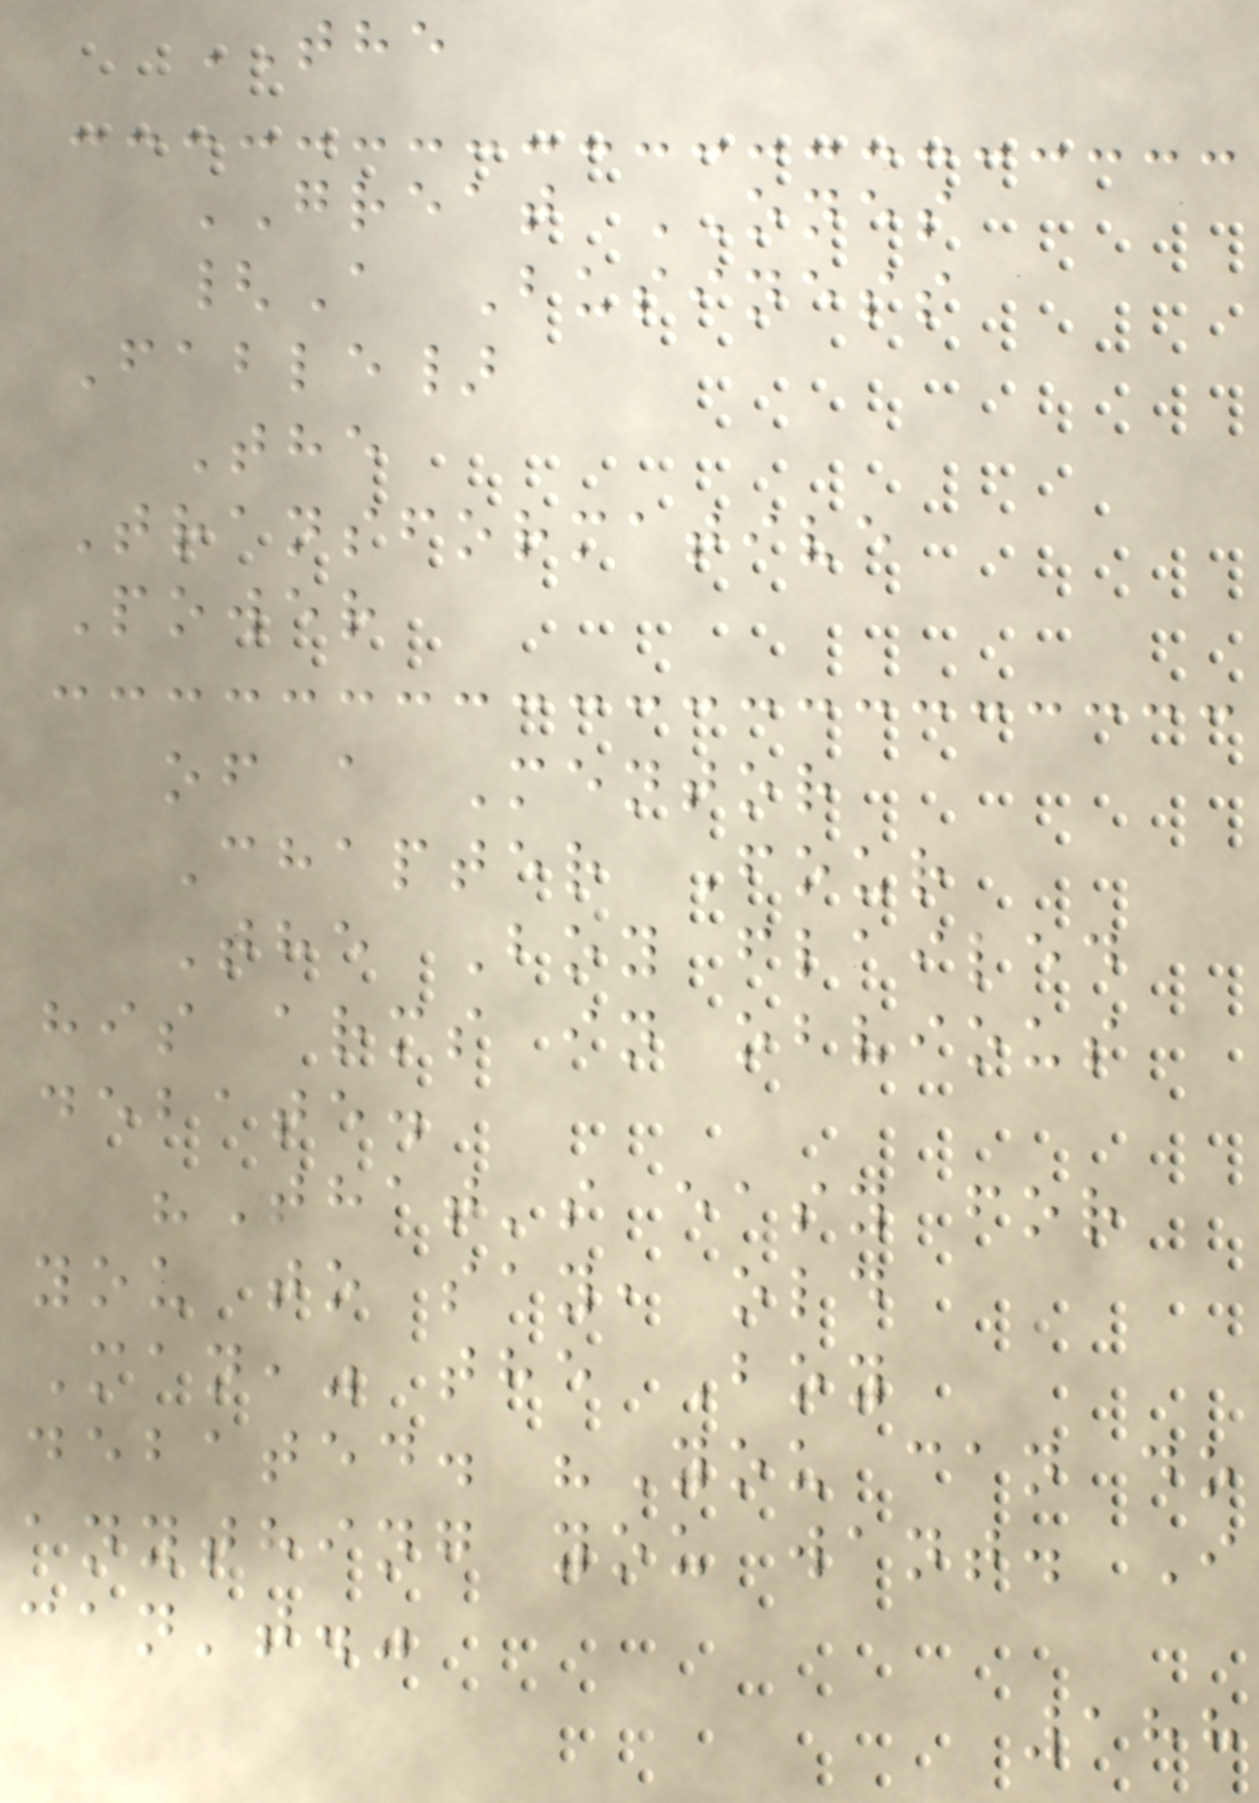THE
GREAT ONES
{A Business
Fable}
The
Transformative
Power
of a Mentor
Chapter Four
The Boy flailed
his arms in obvious
debate.
"That's easy for
you to say, old
Man," the Boy
debated. "You can do
anything you want. I
can't."
188
